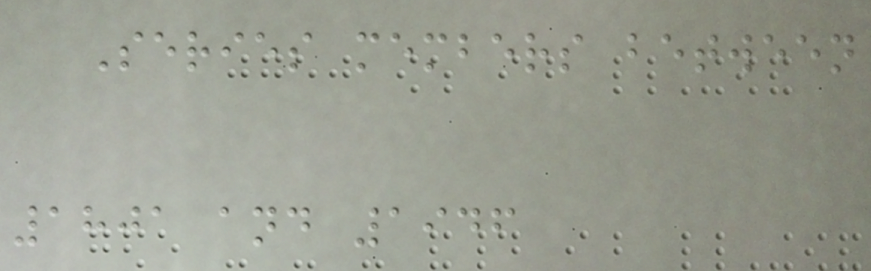Series members between
1801 and 1946
